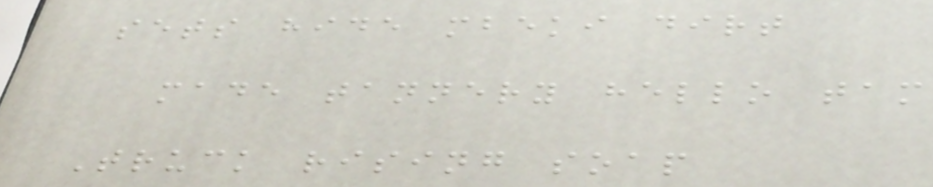sets hide mbeki dirt
made tannery hello tam
Truck rising soap
